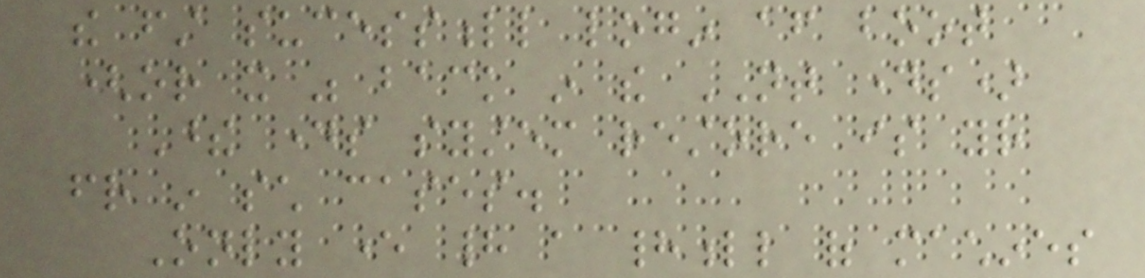the first sucessfull login after boot
(or it was back in the NT days)
These days system restore is your
friend in such cases.
Only ever had a hadfull of machines
